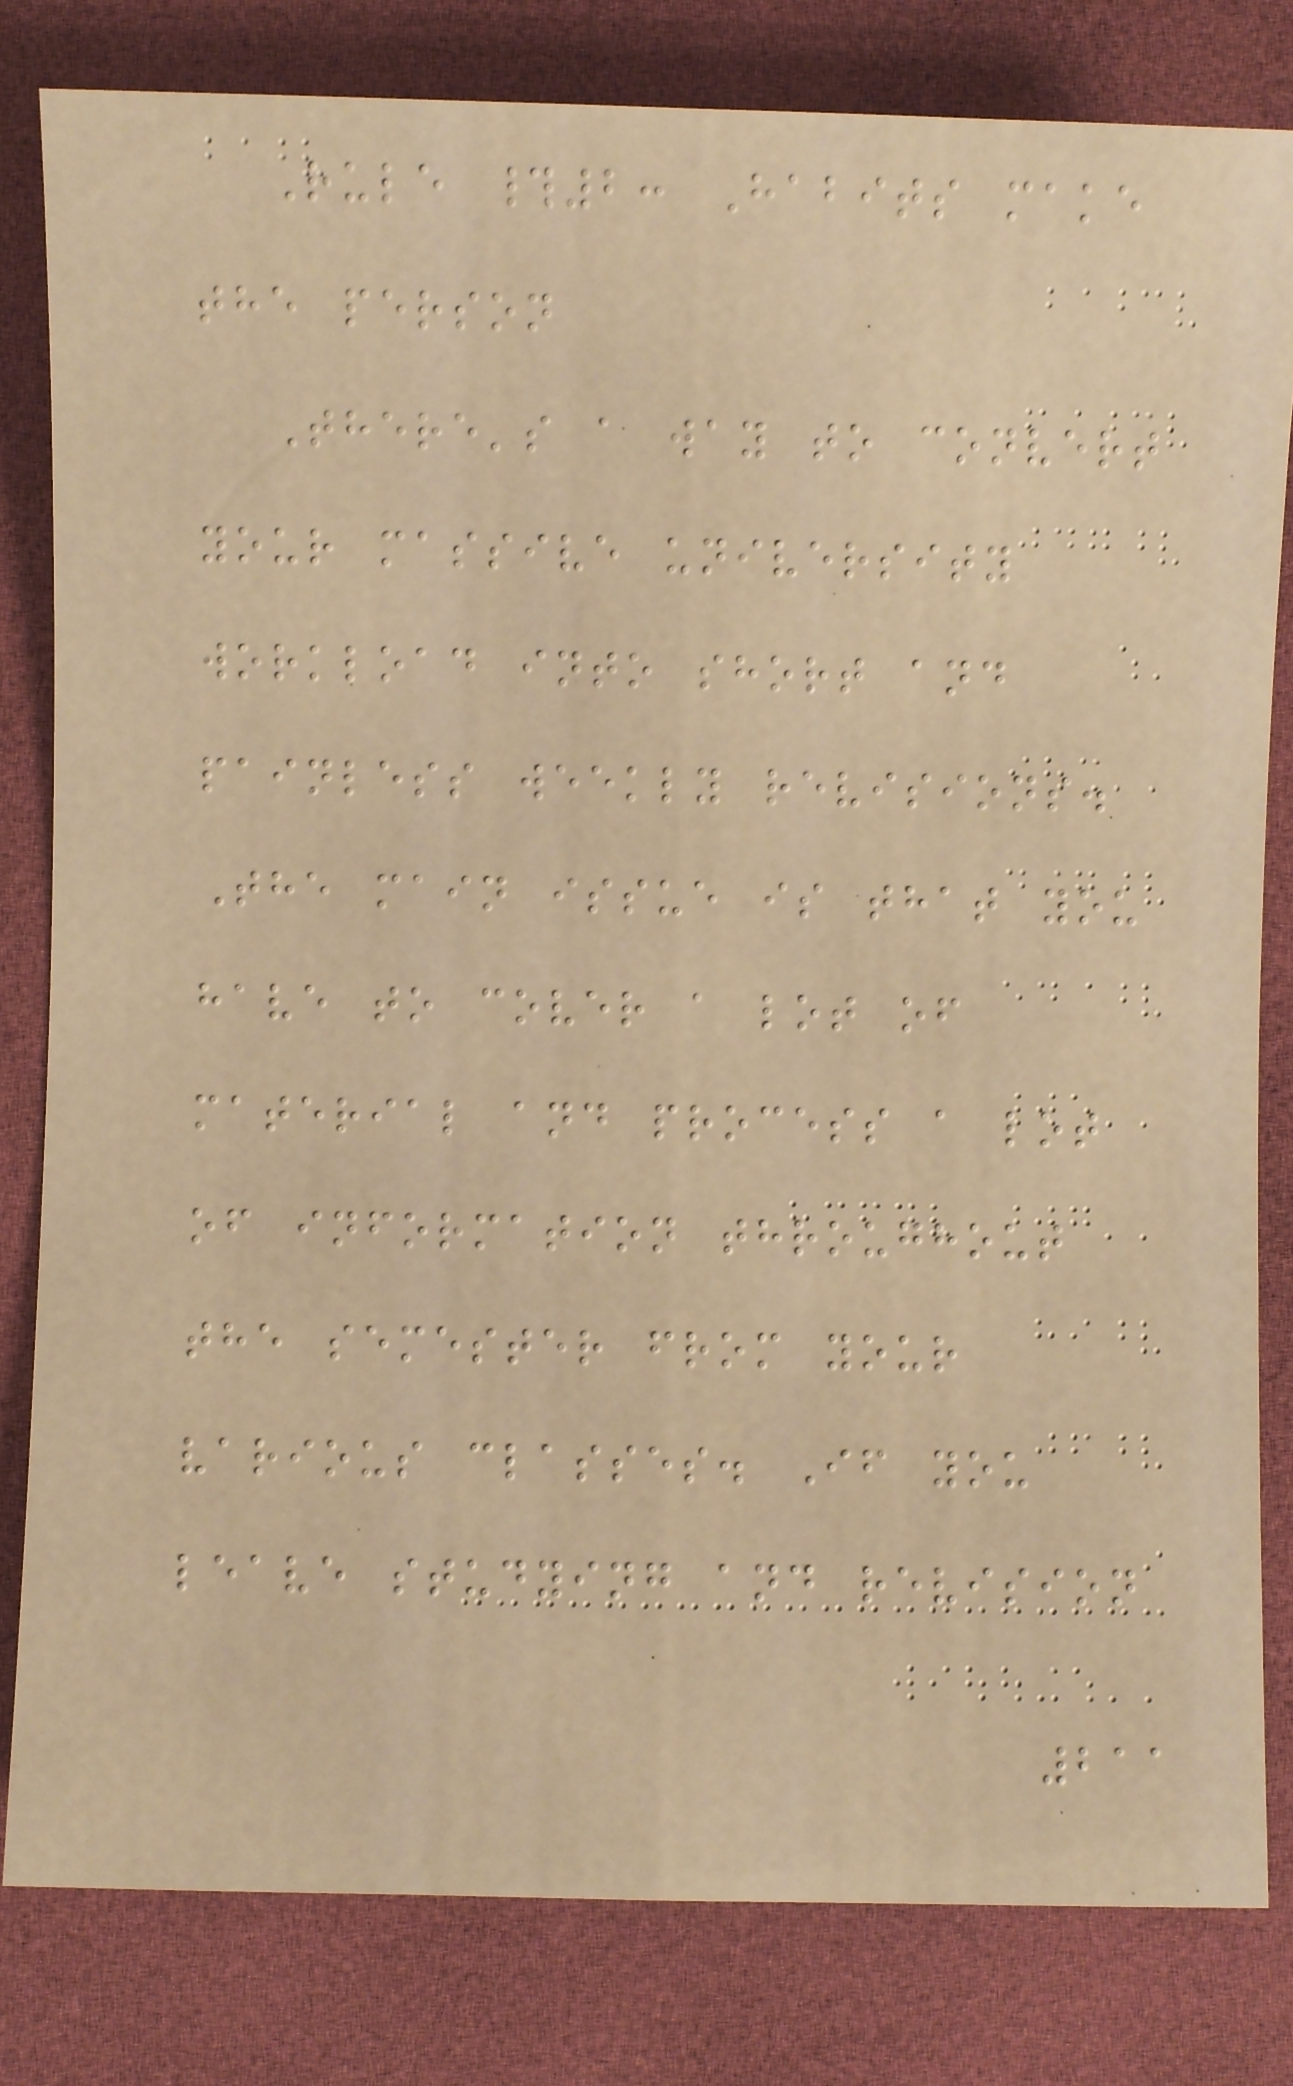Rule #2: Habits make
the person
There's a way to convert
your massive university
workload into short and
painless weekly revisions.
The main issue is that you
have to cover a lot of
material and process a lot
of information throughout
the semester from your
various classes. If you
leave studying and revision
211
